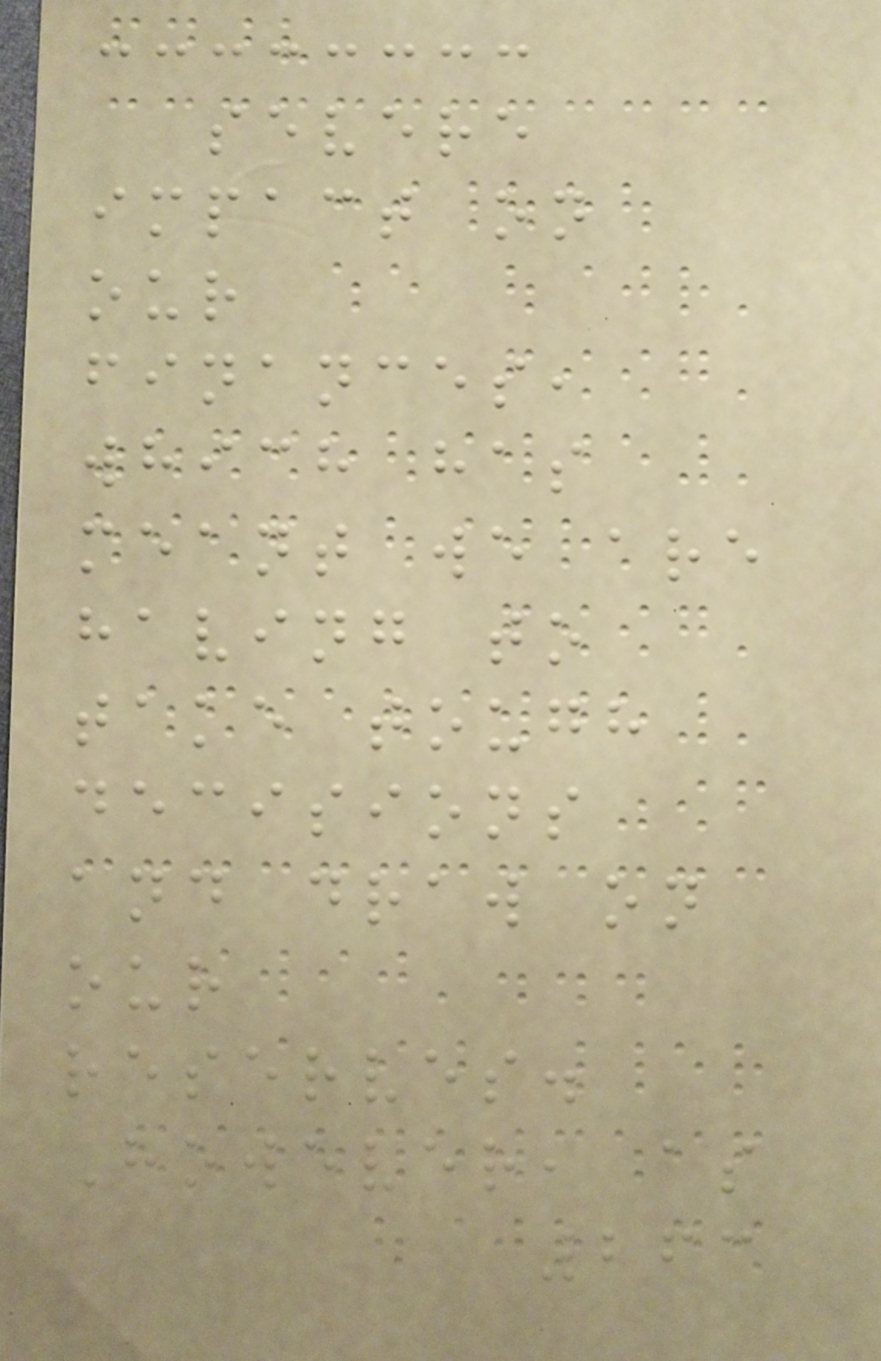severe
impact on
our
finances,
which has
meant we are
having to
take tough
decisions
and draw on
our
reserves.
However, as
263
